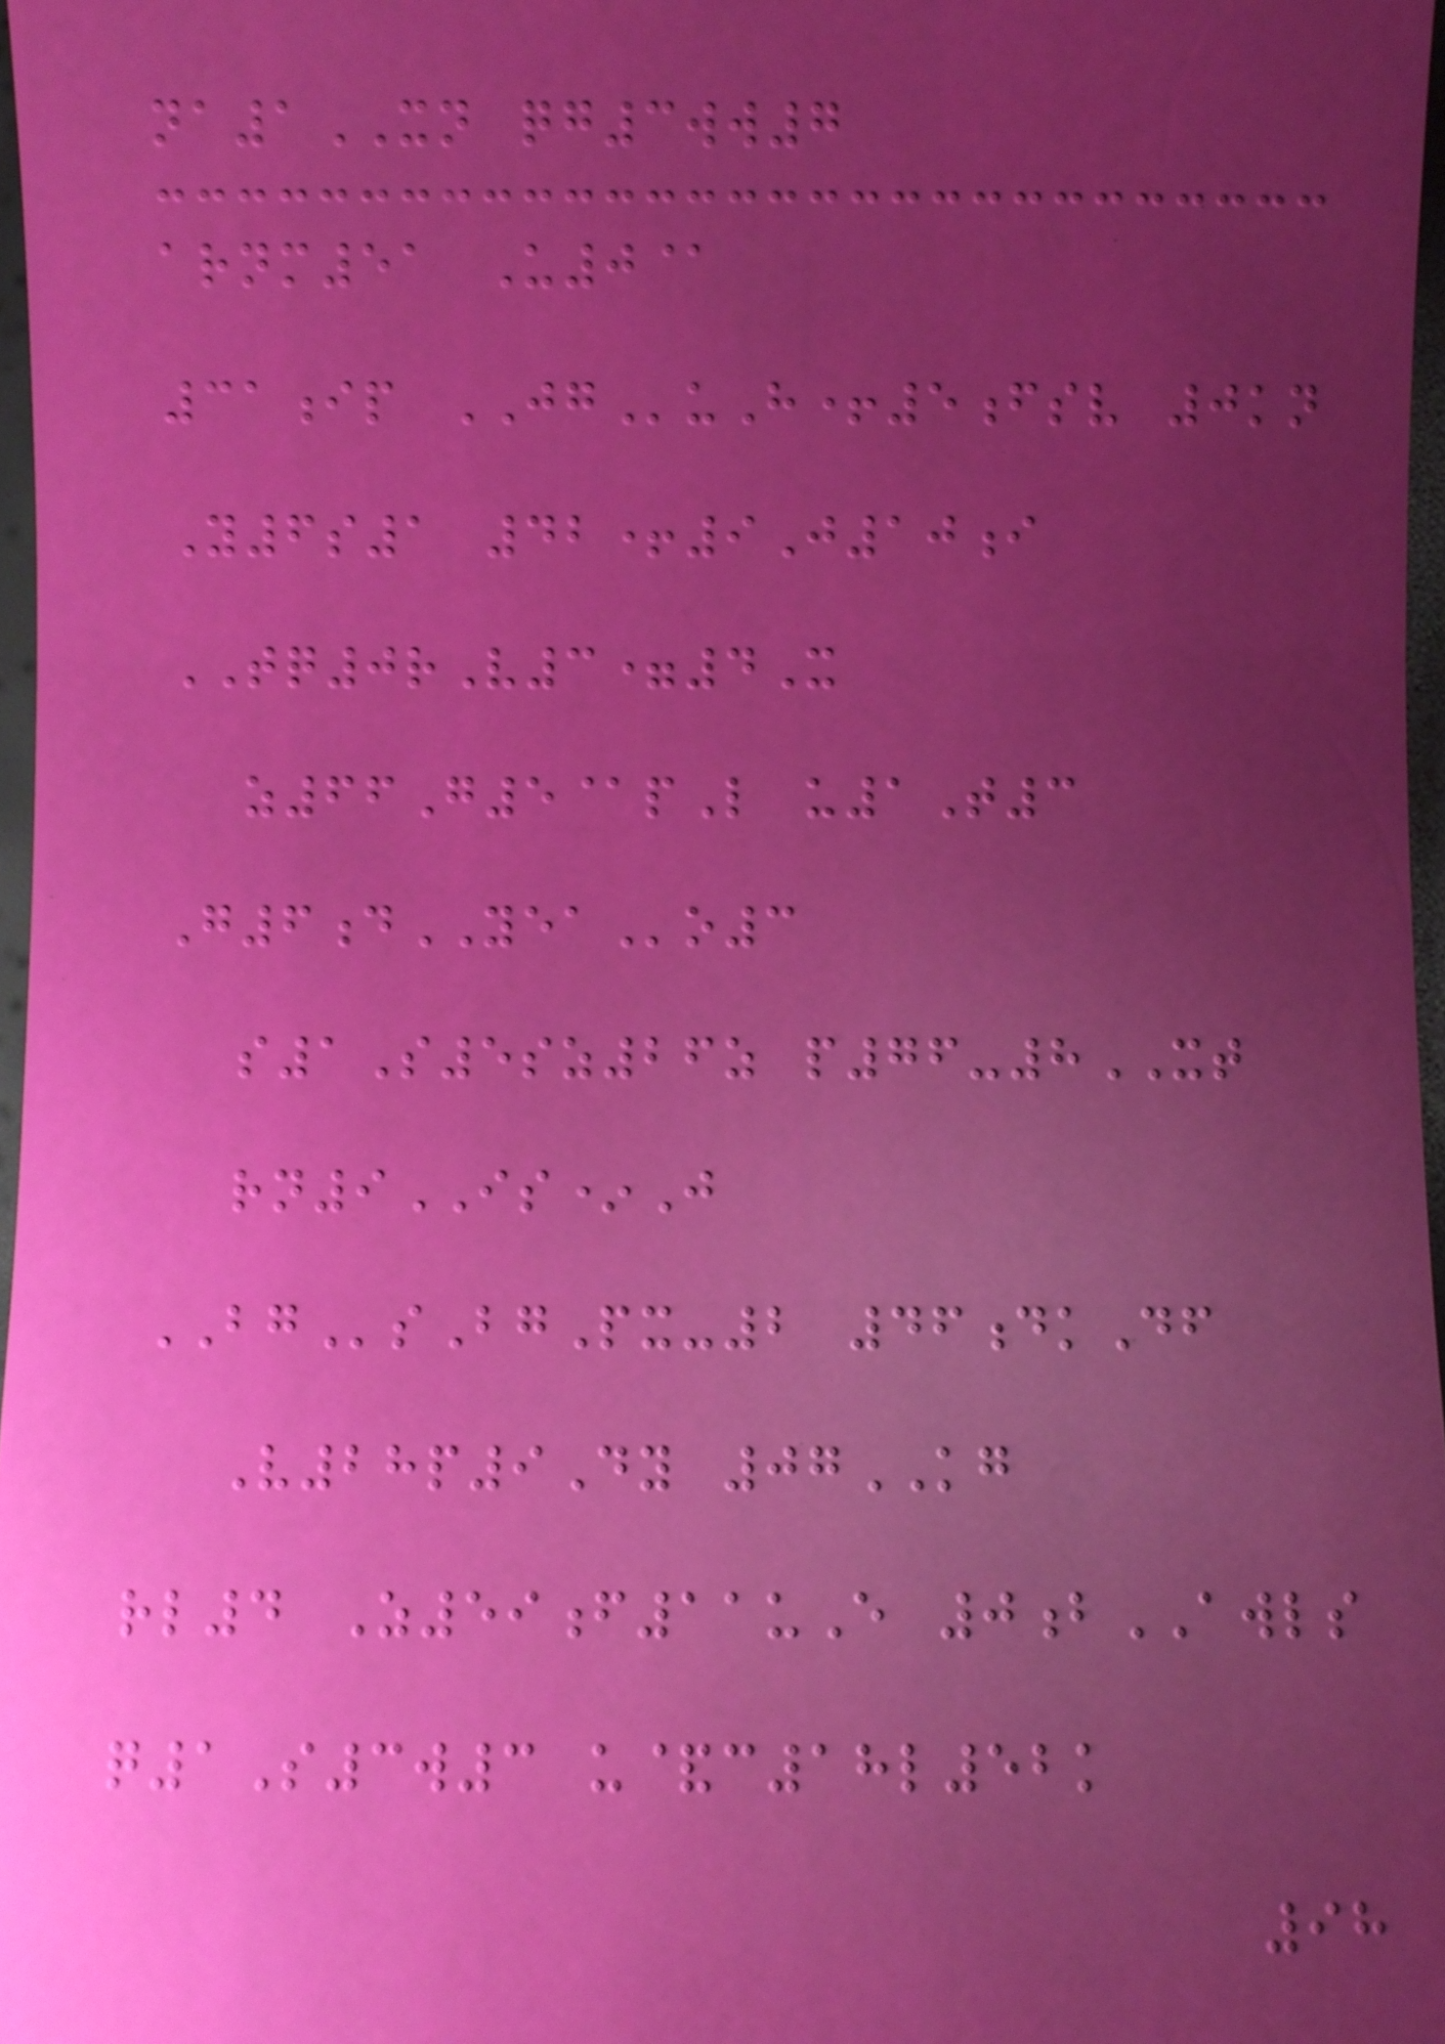na1XN qg3ww7
arnm51 U0@
31ip JGuH+5fsv 0kn
Y6s1 42+9J10i
TQ0rV3=4X
z66G5@pL u1T3
G6dYEAo3
s1S5sz26z p76-8XT
rn9IS*J
BGsBgPx-2 46dkDf
V28p9Dy 07KG
rl4 Z59f11uE 0bAWLS
q1S3w3 u&c18l52k
98
